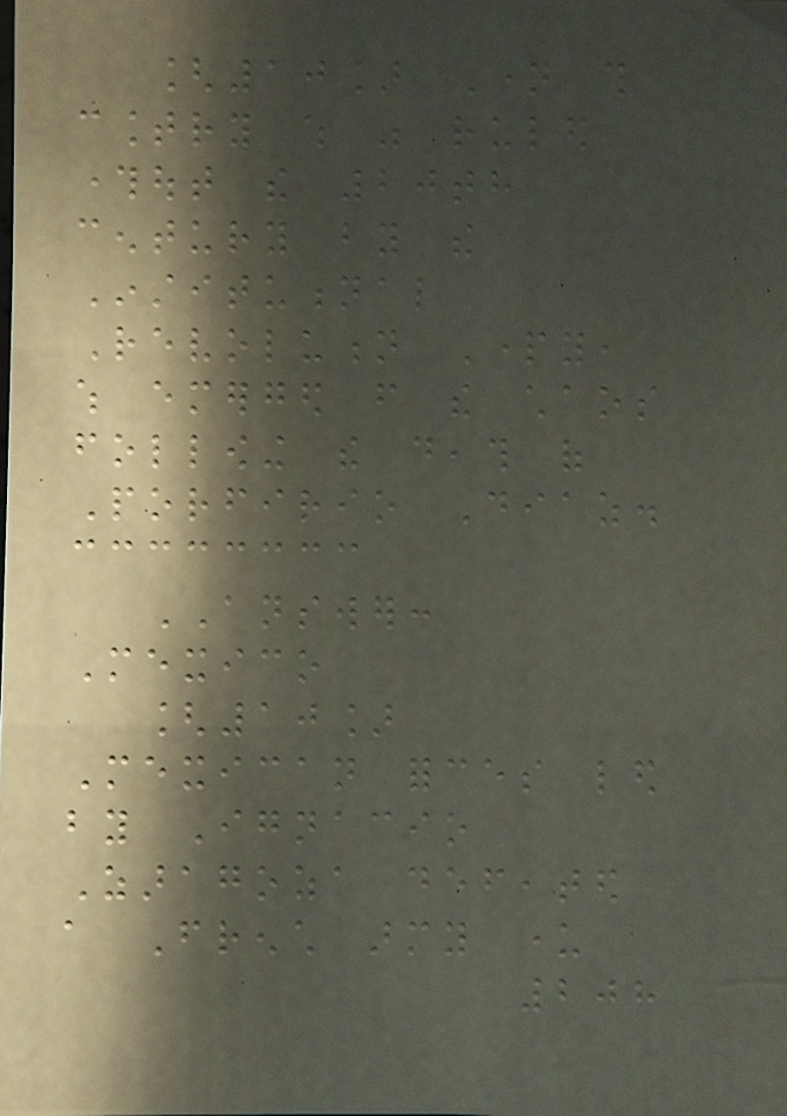[10] Name this
country which was ruled
throughout the 20th
century by the
Institutional
Revolution Party,
which emerged from the chaos
following the death of
Porfirio Diaz.
ANSWER:
Mexico
[10]
Mexican forces led
by Ignacio
Zaragoza defeated
a French army under
208
